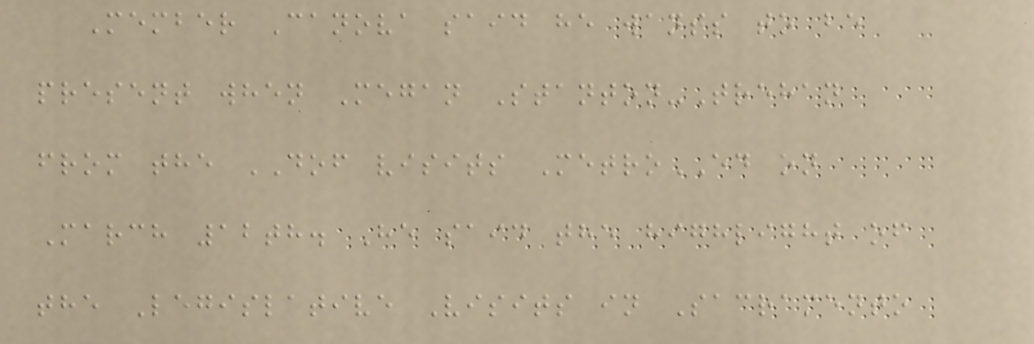Member Canova said he wants to be
present when Megan Stanton-Trehan
from the DOF visits MetroED on
March 12th. He said the highlight of
the Legislative Visits in Sacramento
